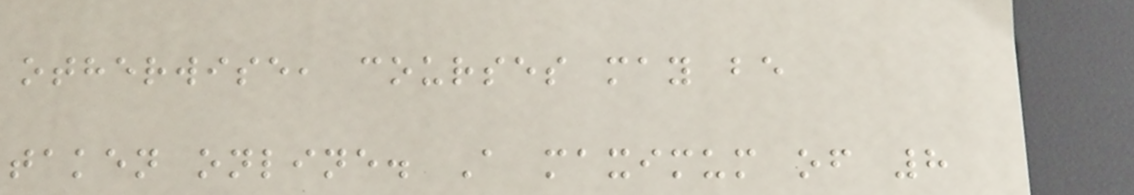otherwise, courses may be
taken online. A maximum of 8
